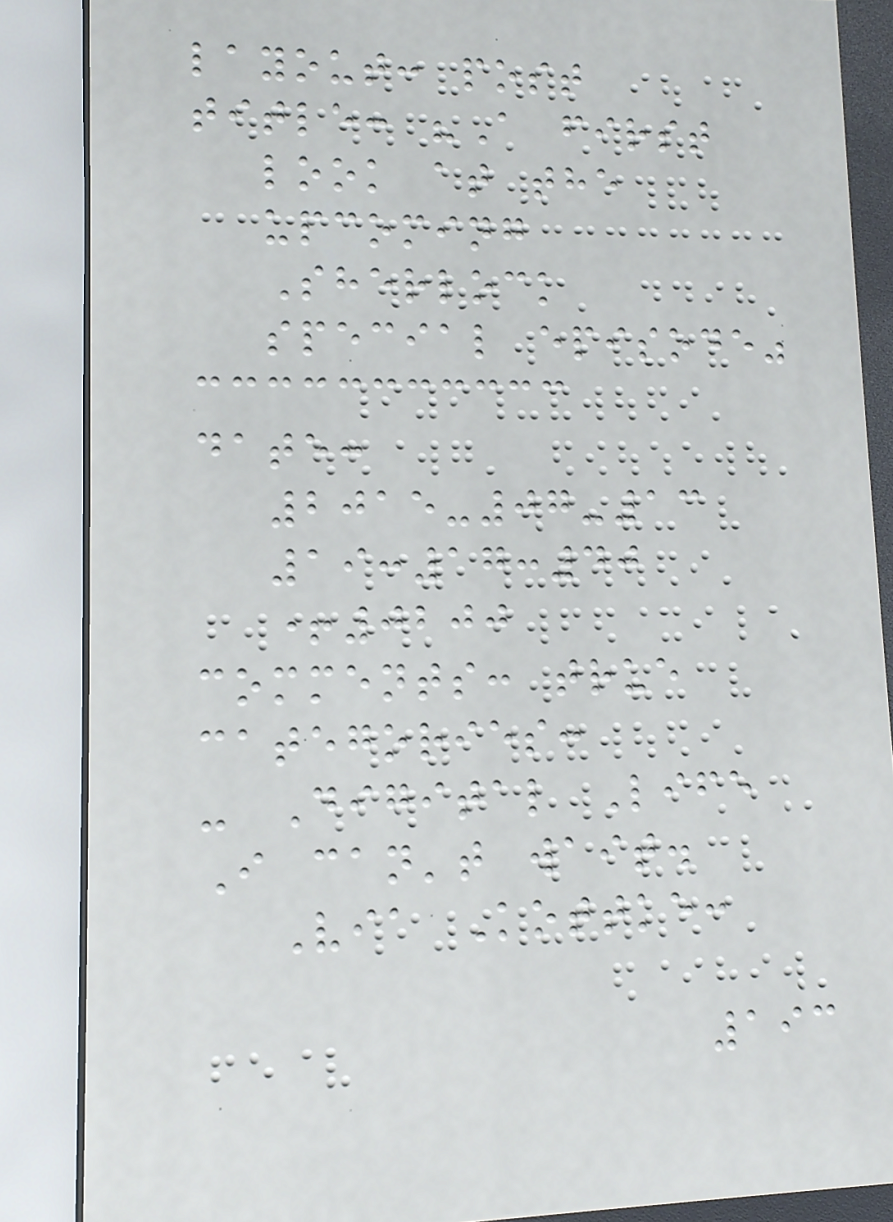layout: post
title: "A first
look at the
upcoming
Sherlock
special episode"
date:
2015-07-13
19:17:40
+0200
comments: true
categories:
- Digital Life
I can't wait.
Via Kottke:
193
